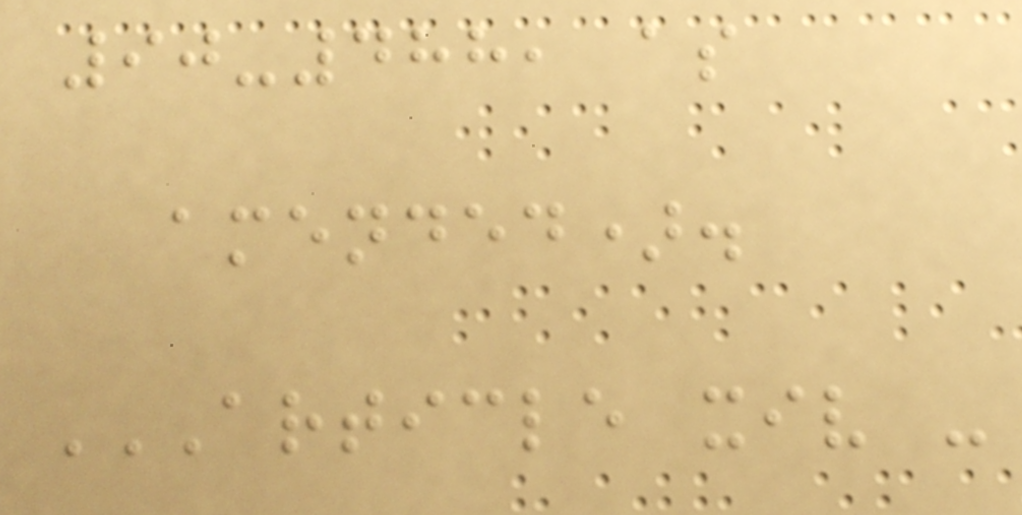90-488, as
amended).
ARTICLE XIV -
